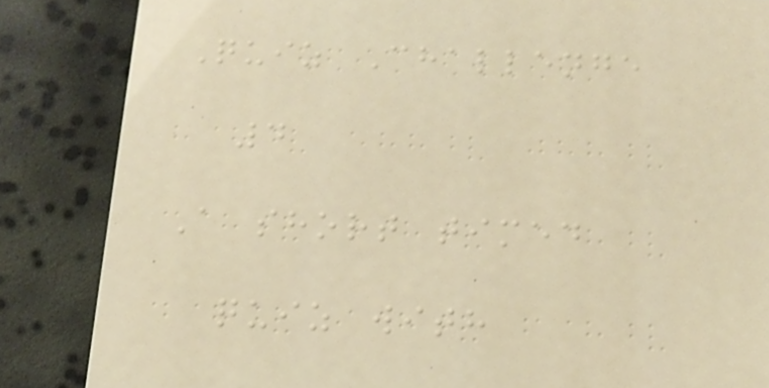Quiz Challenge
4
A short timed
quiz with
